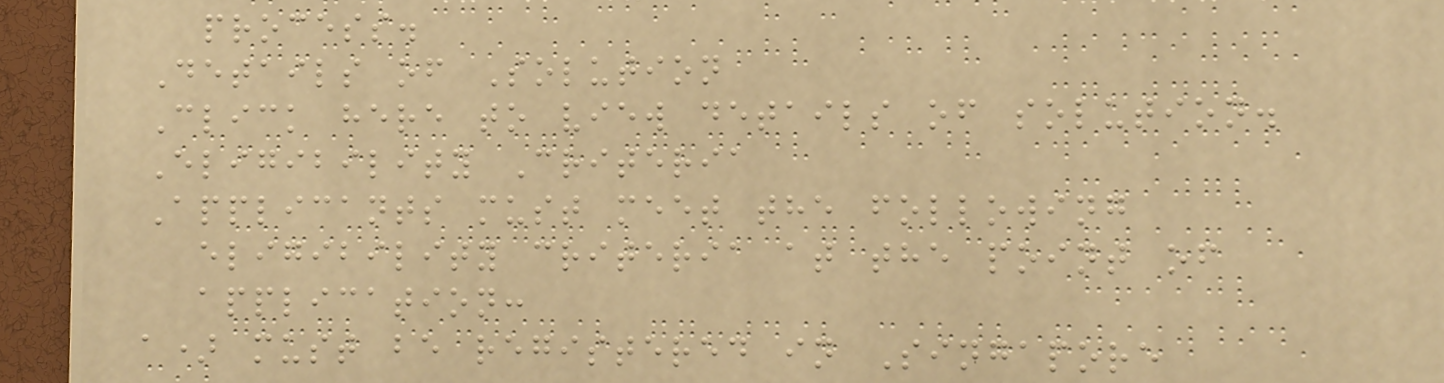process.
Details of Solution
Click here to view details of solution.
Eligibility Criteria
Applicants must meet the following
eligibility criteria at the point of
application:
a) must be registered in Singapore
